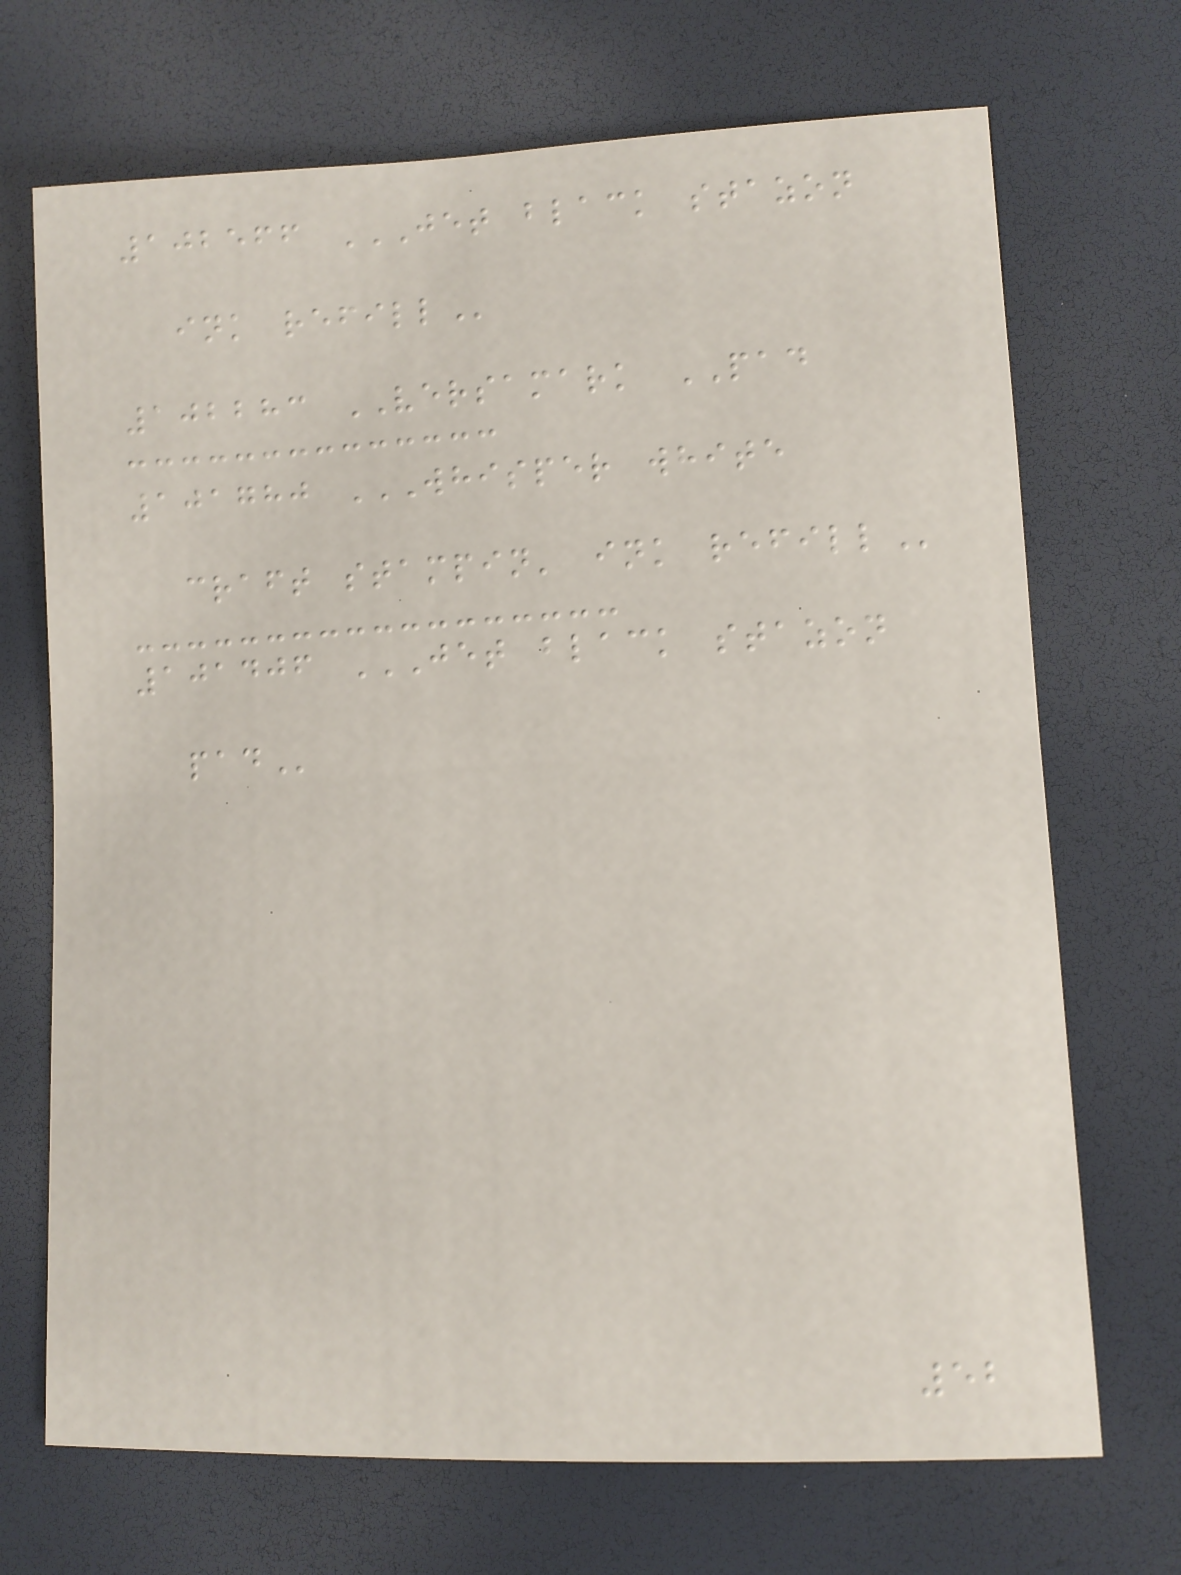102566 JET BLACK STAZON
INK REFILL
102283 VERSAMARK PAD
101780 WHISPER WHITE
CRAFT STAMPIN' INK REFILL
101406 JET BLACK STAZON
PAD
52
